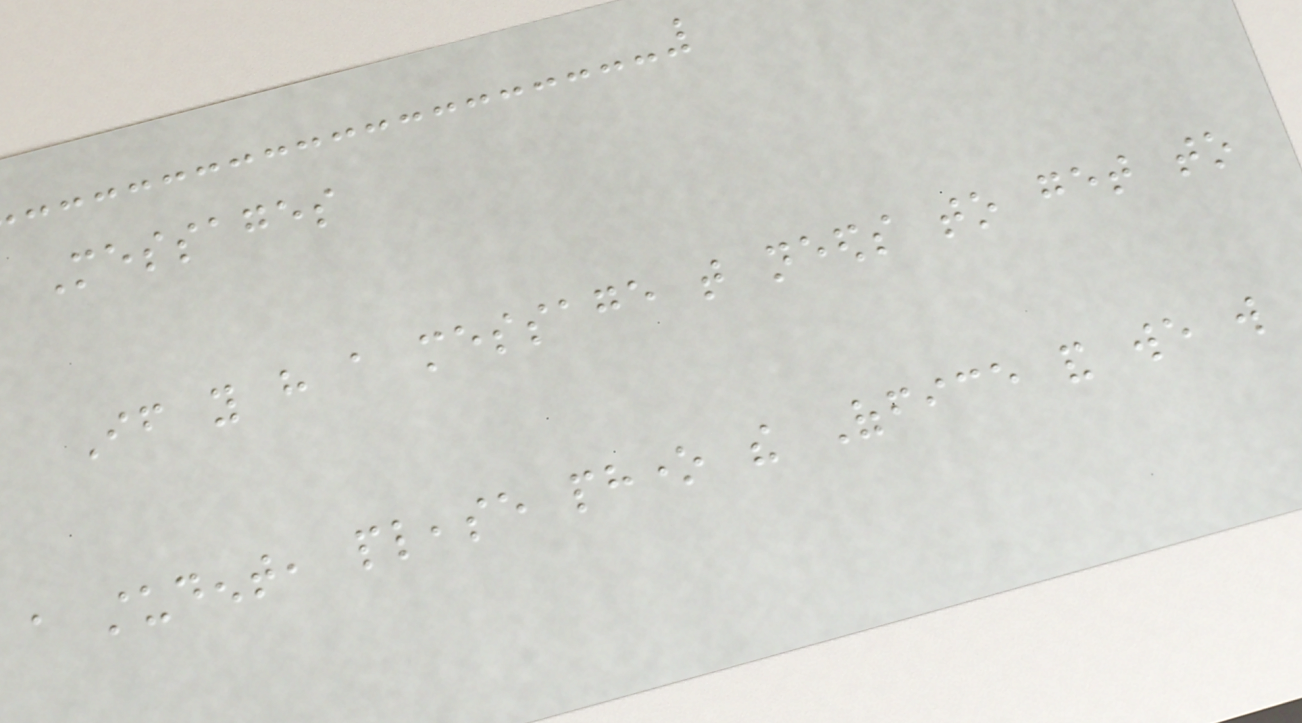Messages
If you have a message that needs to get to
a student, please phone the Office and we will
